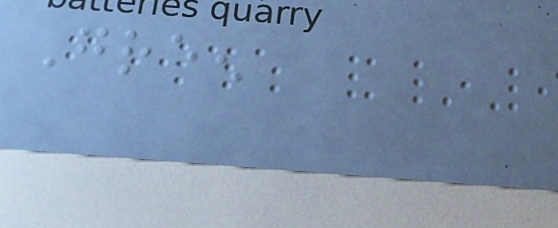Green
